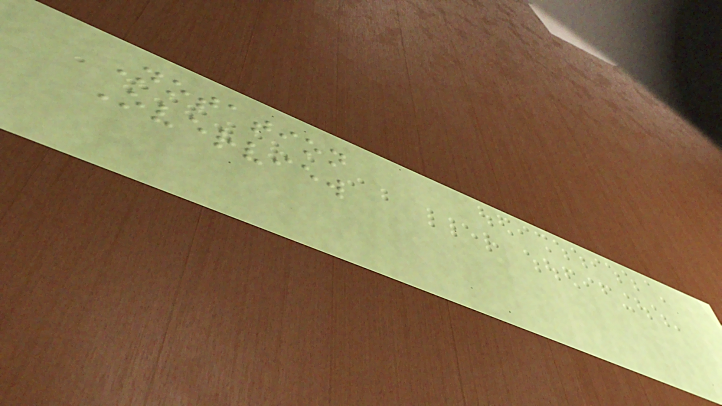Notation
Overview
